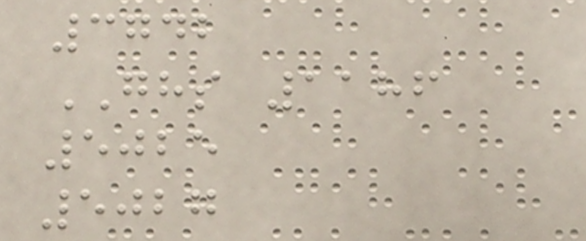3742
GHS 1186
5025
5027
